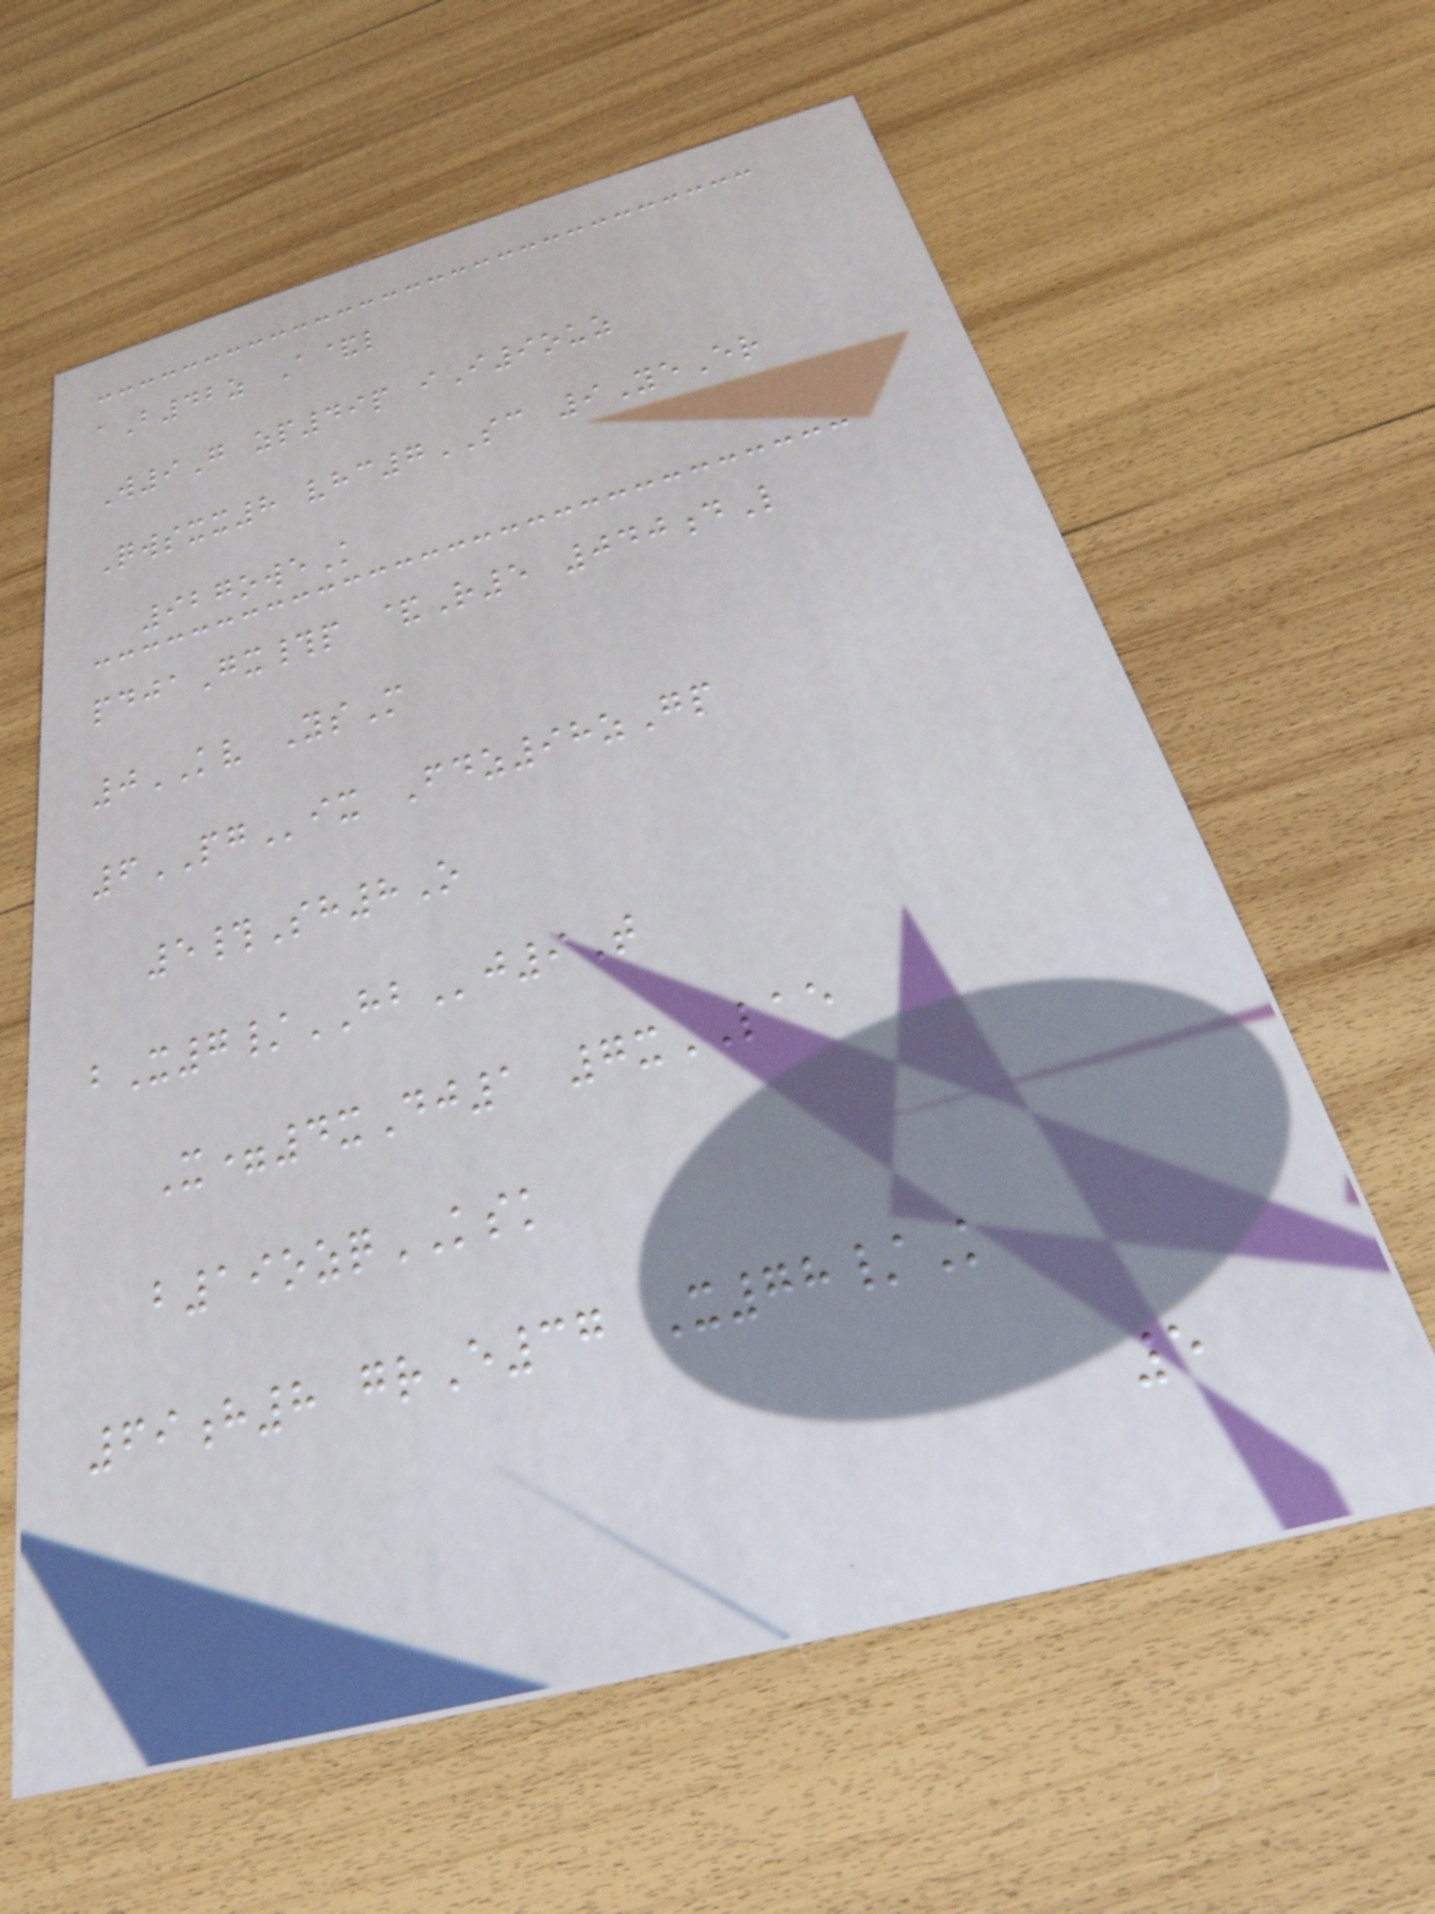aB42z A&l
W9G zp49p iI9ouz
Qwsxx8 vhc7SC 9YeEr
927oweK
pdjaGx#p &R5 040dL
0KV YsM
6PGix Fdz98zGp
5#Sh8O
bX7/HBj9T
X=4xDj1 7xLAE
b19ozqKSK
69h8 grE37 X78/K
5
